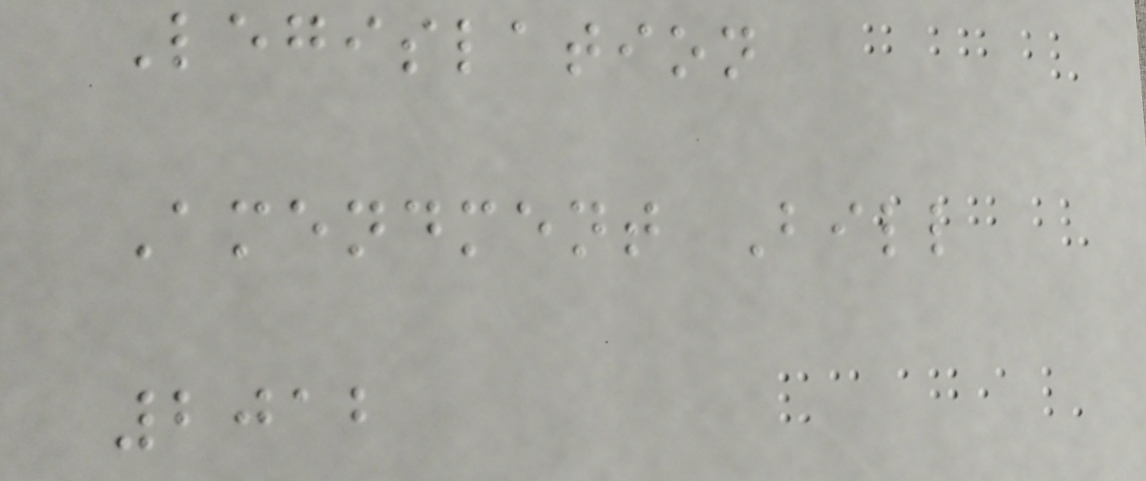Legislation
Amendment Bill
2012
